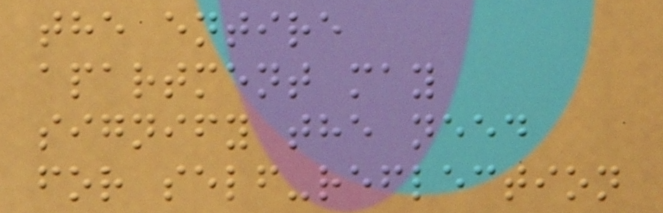the entire
apartment may
signify the need
for self-reflection
